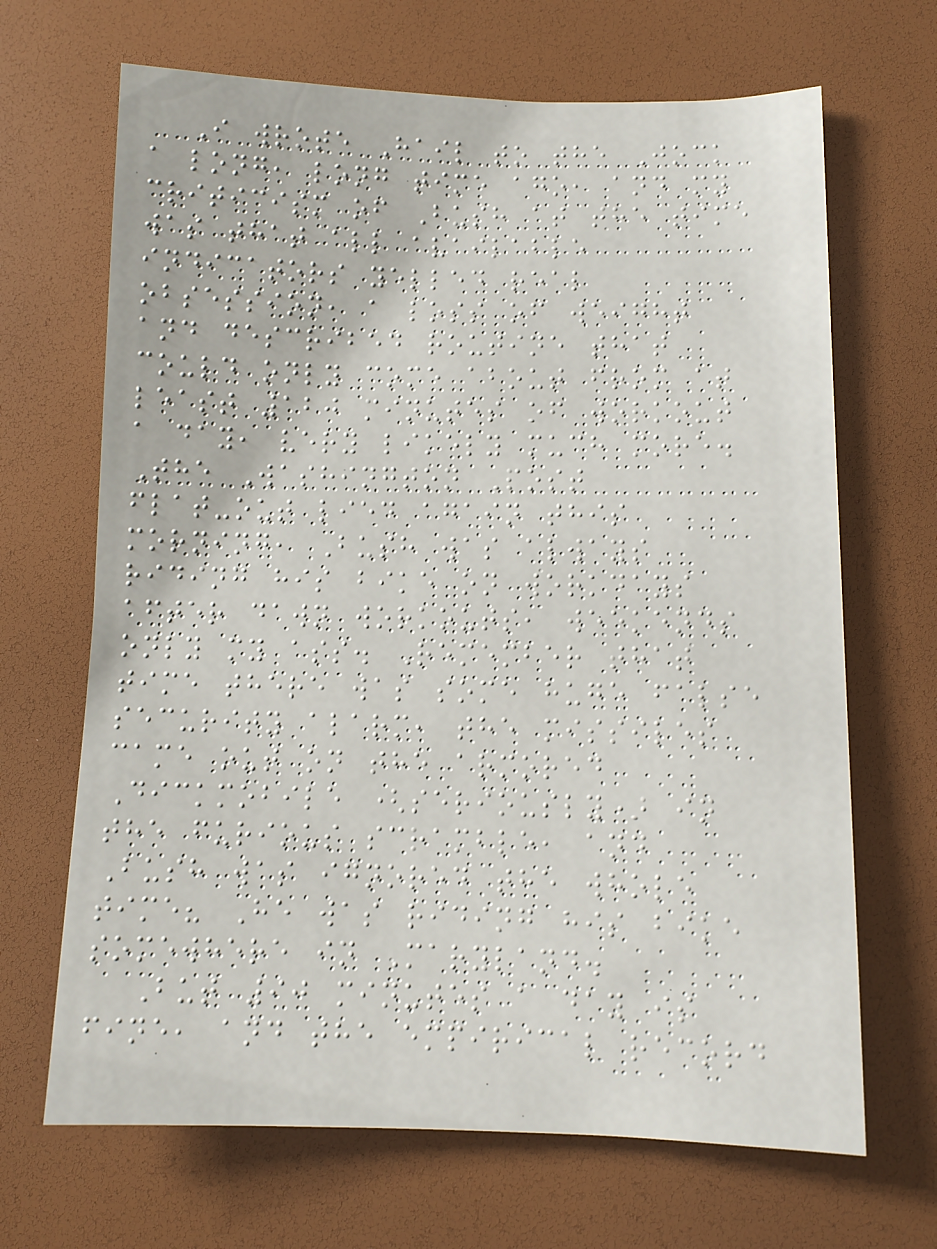I wrote Hail to the Jock
a long, long time ago, and my
criticism of Bush at the time
was that all available
indicators yelled real
obsession, a loss of weight
and described routine that
could only come about from at
least 120 minutes of workout
a day, very likely much more.
The Washington Post
flat-out lied again this
morning, Bush was always
riding his bike on workdays
after dawn workouts, weekends
only my ass. Remember that
time there was some huge false
security alarm, the missiles
came out on the armored
Dickmobile (seriously) in
the furious scramble, and
Bush was ignored the whole
time? He was riding his bike
somewhere in Maryland.
But 90 minutes a day is
fine, and the empirical record
